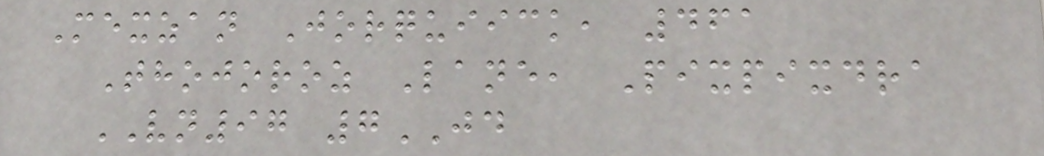Mexzan Jorquiick, 461
Thojoroz Lane, Pixpixdra
VN97 7JD
